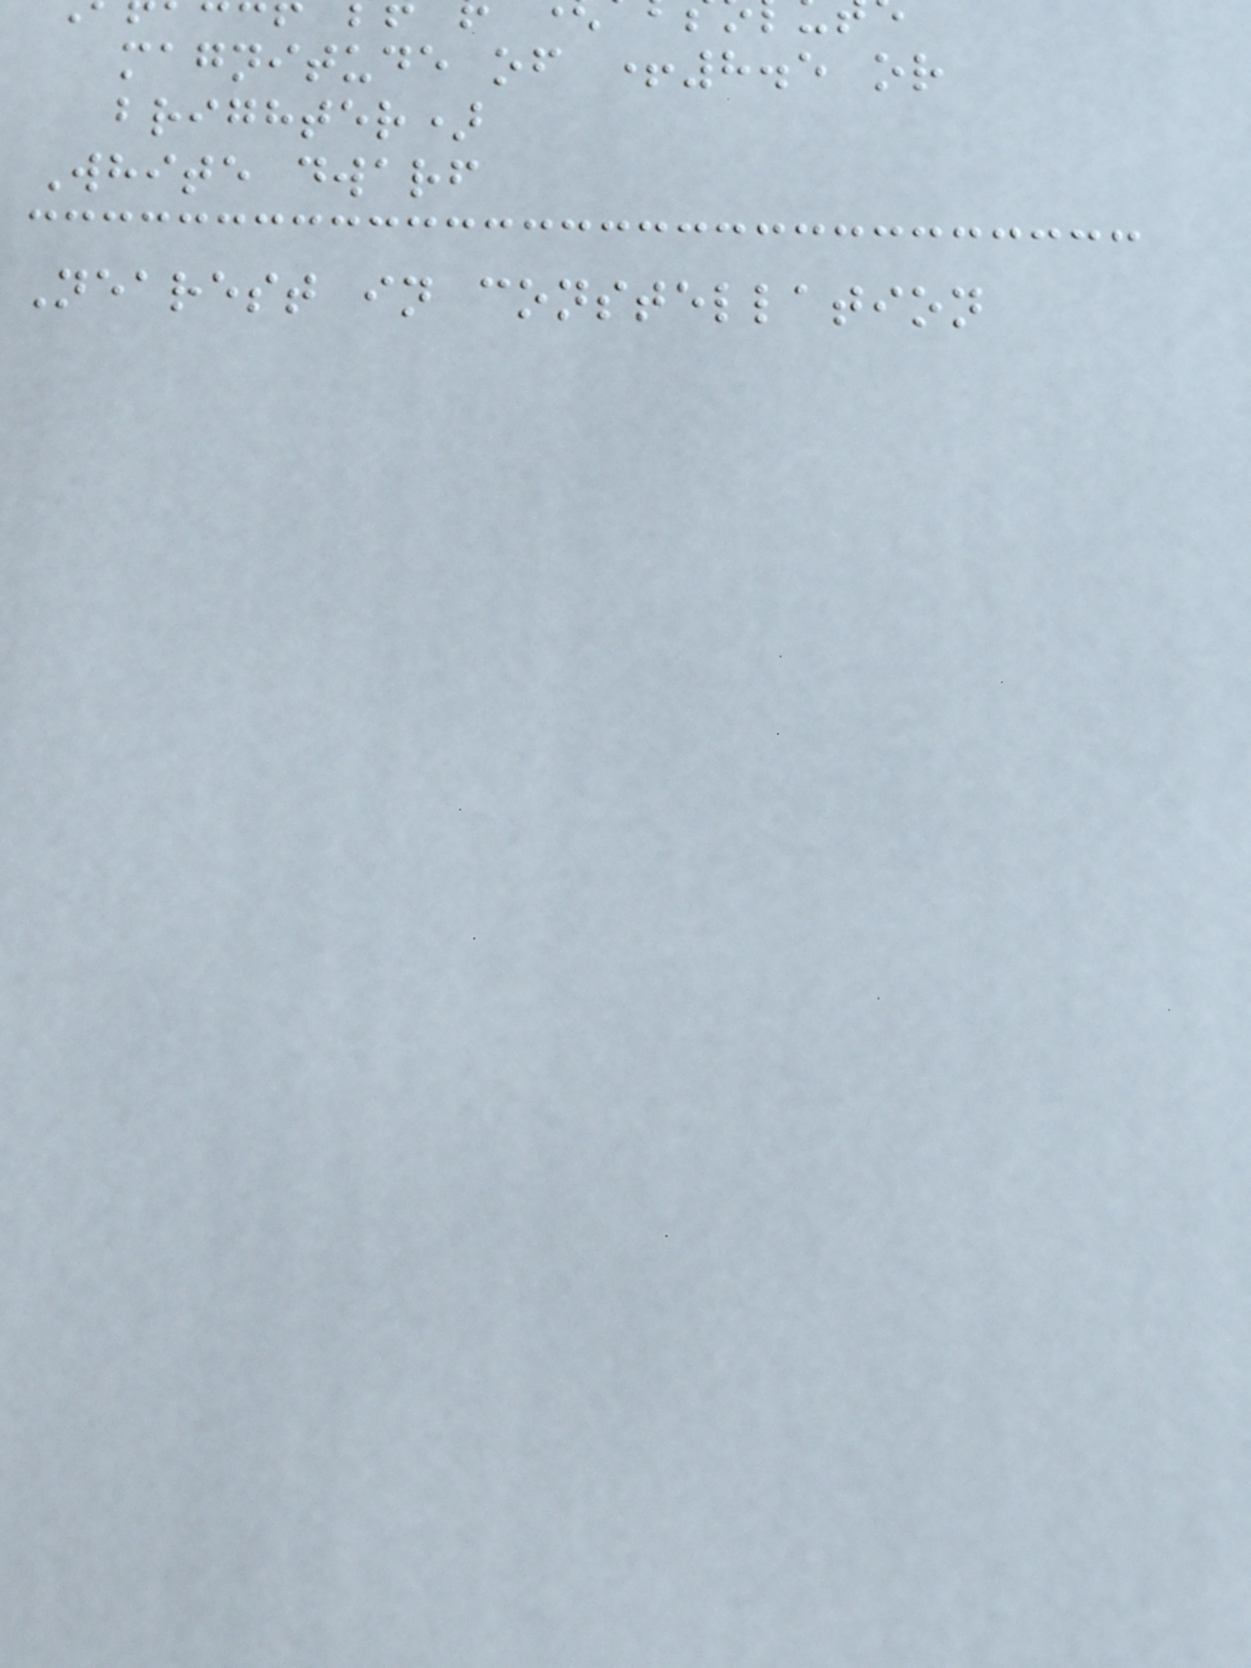magnitude of +8.5 or
brighter)
White dwarf
Nearest in constellation
